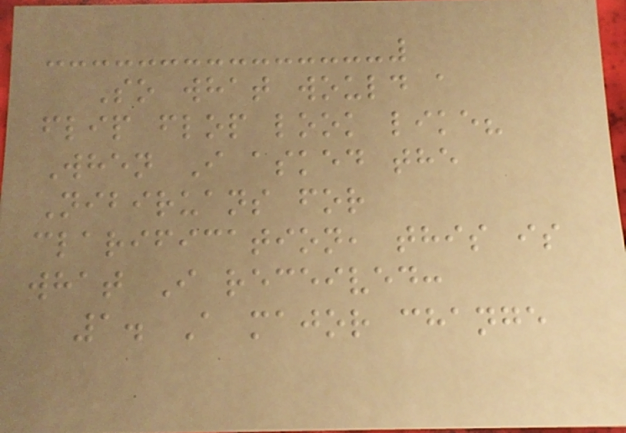So what would a
flip flop look like?
When I asked the
Nibiruans for
clarification, this is
what I received:
1. A major change
